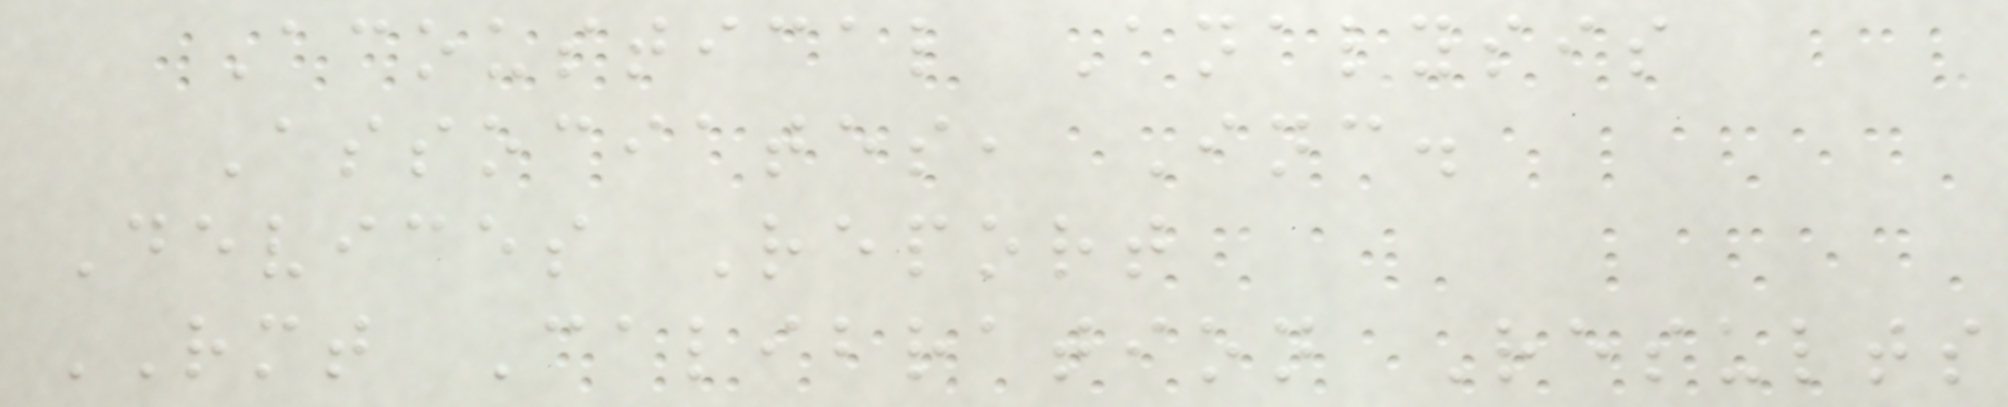Acoustical Analysis
Associates, Inc.
Devices Report
RMT Calibration Results
